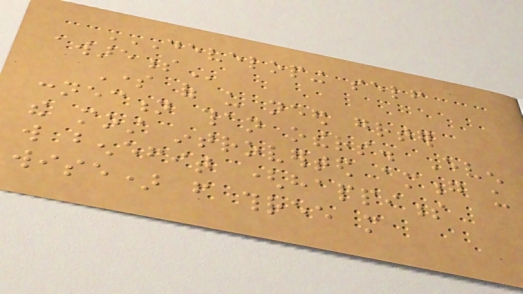DEVELOPING SELF
AWARENESS
Some of us need greater
connection than others. Even
the most introverted among us
will benefit (happiness
wise) from three more
